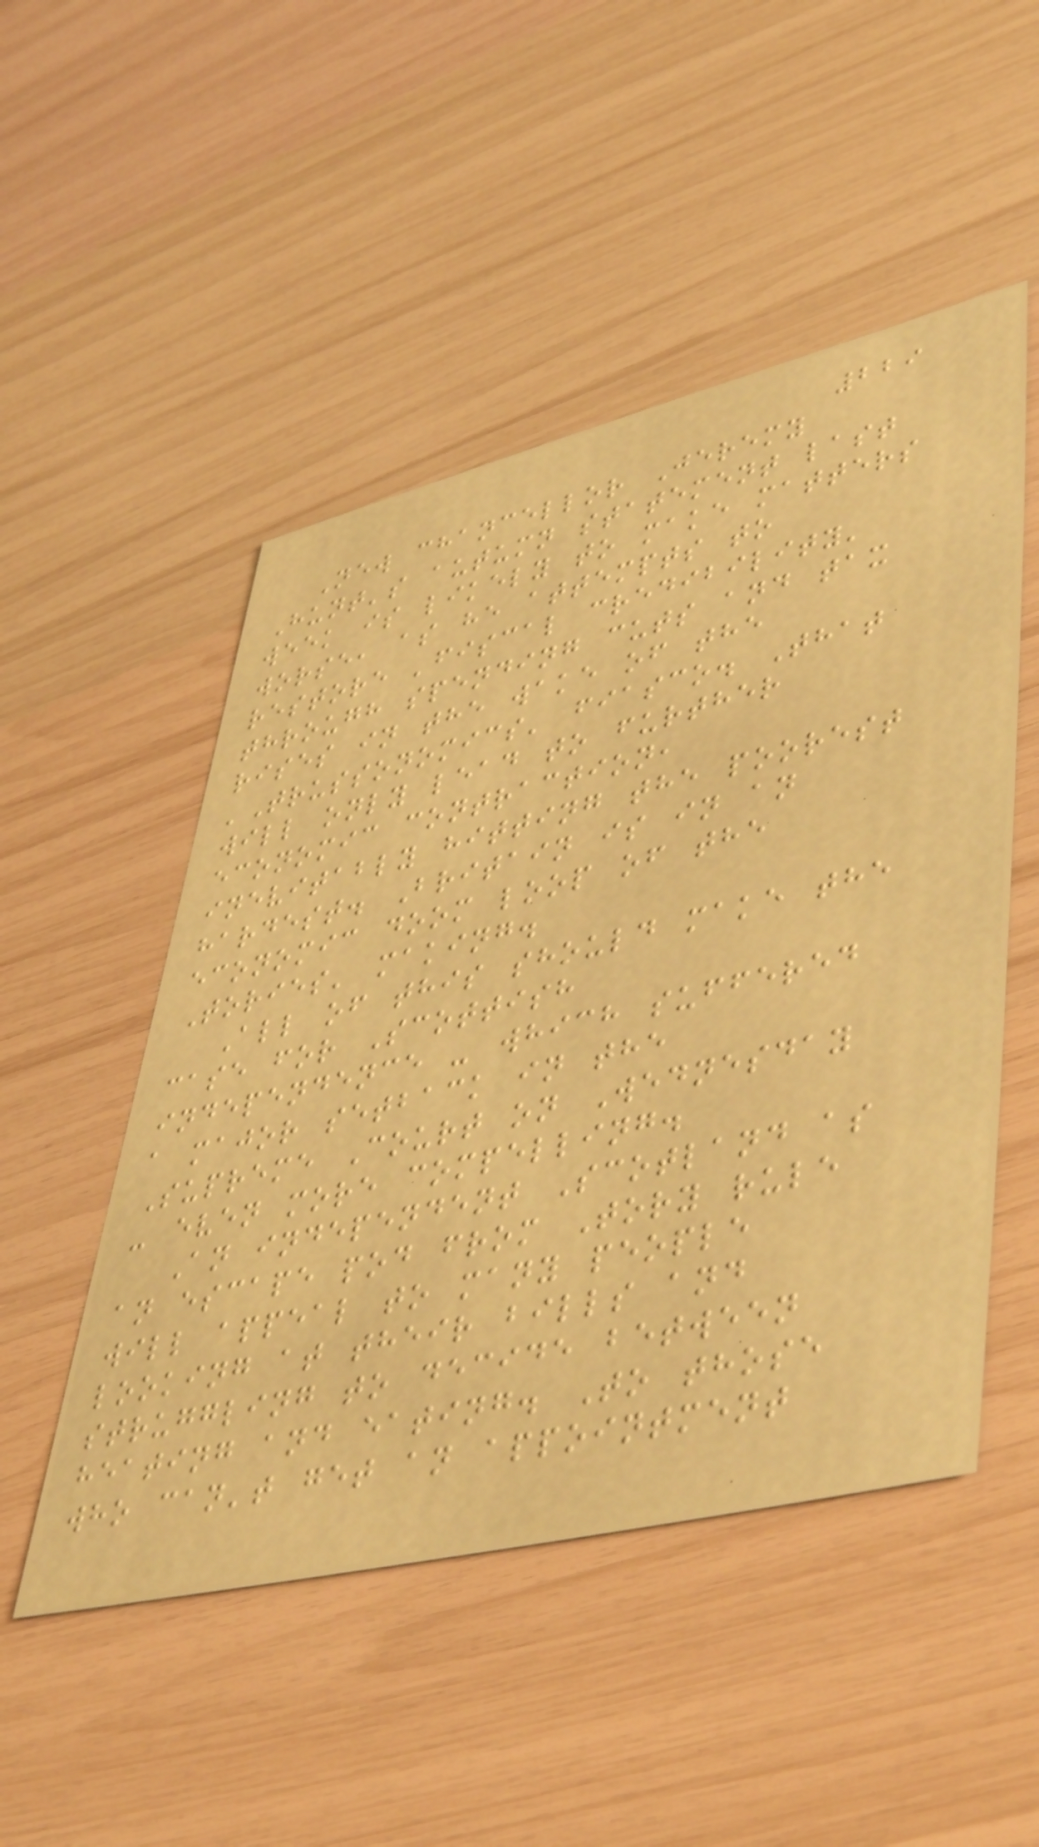229
New chancellor Jeremy
Hunt's autumn statement last
week is likely to make matters
worse, as he attempts to
restore 'fiscal credibility'
through spending cuts and tax
rises in the wake of the
'Trussonomics' fiasco. That
will only lead to further
economic contraction,
inevitably hitting the poorest
hardest. Britain is in an
economic doom loop of the
Tories' making.
All of this should make the
case for Scottish
independence - which suffered
a major setback in the
Supreme Court on Wednesday
- even more compelling.
An independent Scotland as
an escape pod from Tory rule
will appeal to many people
looking at their bills and
struggling to decide between
heating and eating. To those
who can't get an appointment
